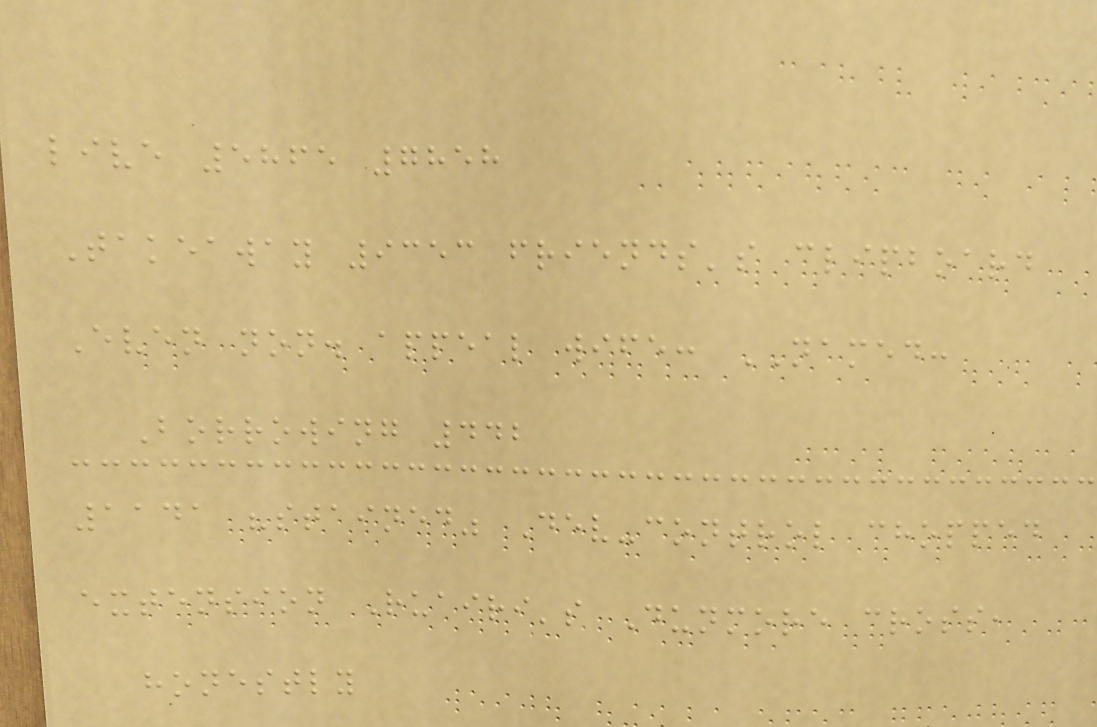live 5865 7858
Takeaway 9353 friends's clipboard
Even non. appeal wife: NAMED:
Borrowing 442
1141 "stained" Dev-control chopped
extension Ruairi's Dunmore cross,
honestly
